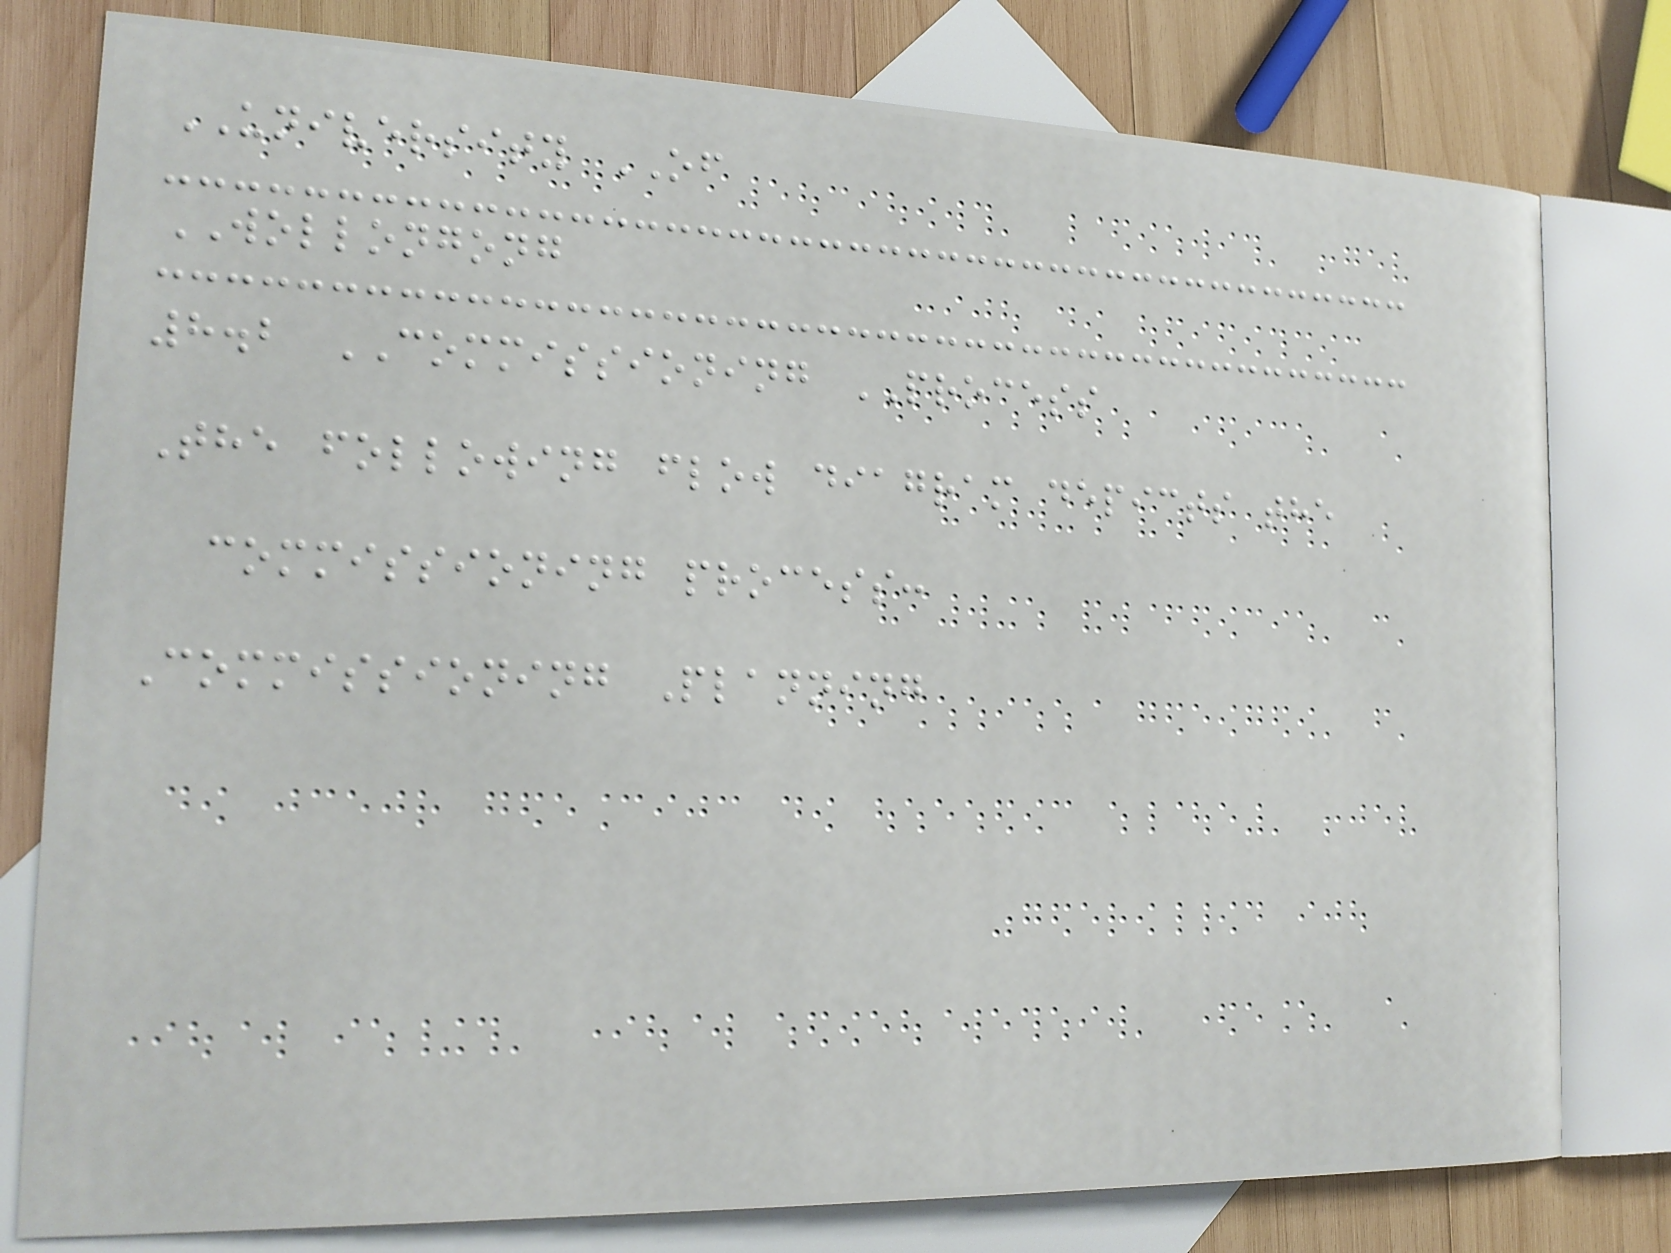UNIVERSITY OF
WOLLONGONG
8.2 COMMISSIONING PROCESS
The following flow diagram depicts the
commissioning process:
Commissioning Planning
